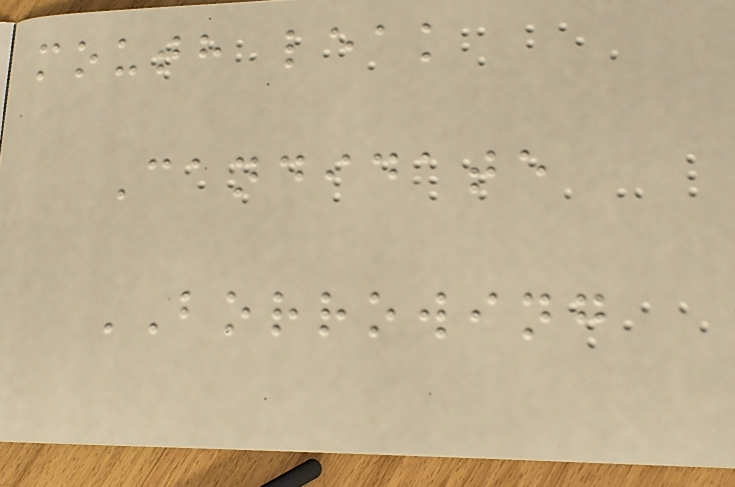mouth leak
Candidate
BORROWING
